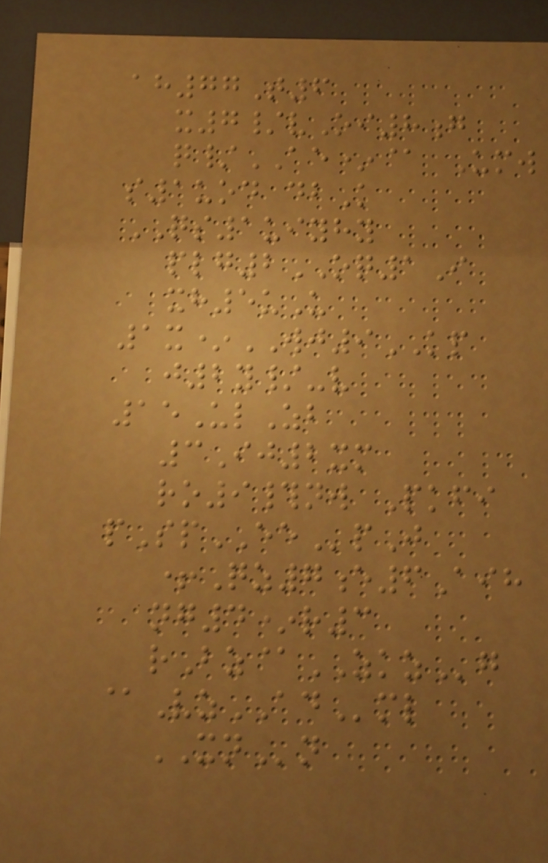ah77T6
x7/vOi8g
q/AE*@ Umw
s1uod dbK
QS1uiyhy
plg2OQ1I
xh5uU
1x*WJ9KP
j2y/-v
15UlZb
3Ij2xm
ro9#nw Pkfi
pSpEEpJ
+Qz7e6Aih
ng4*r3
rBz@ZKZg
@VzADml
XNn
